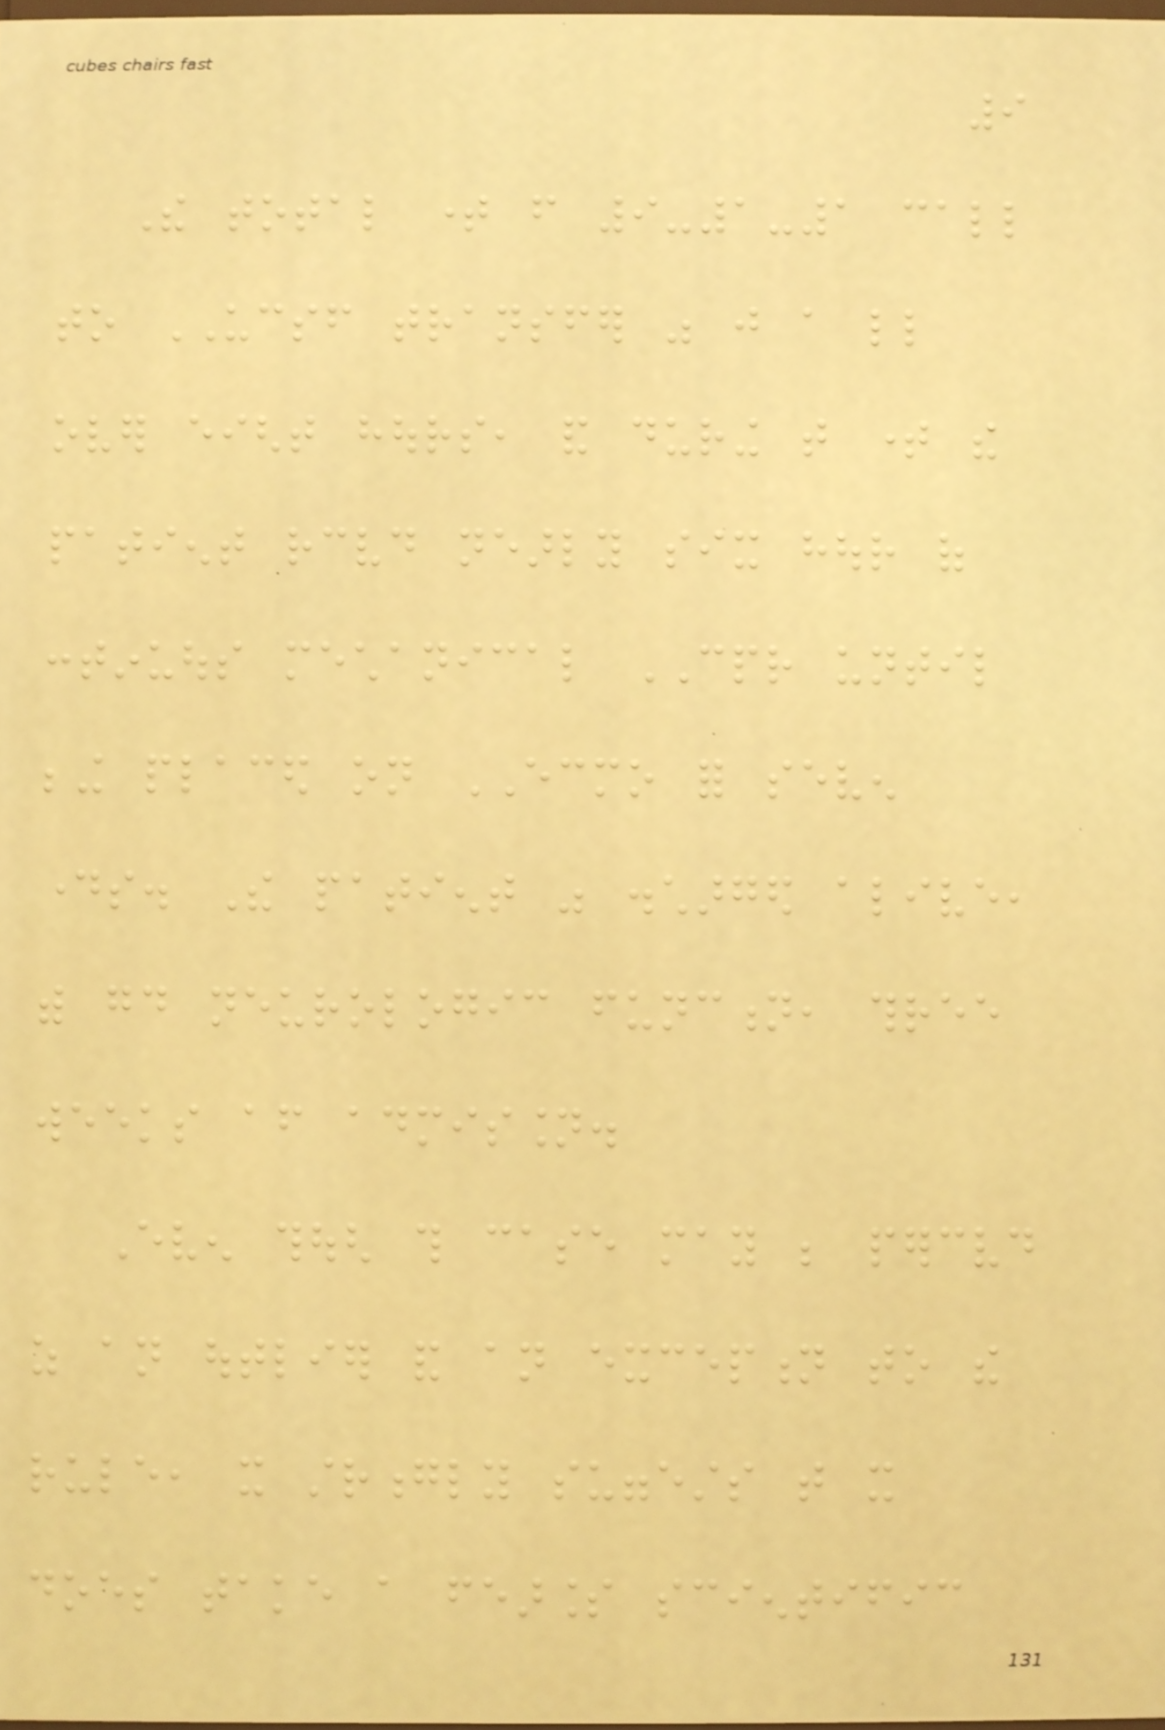9
The total time from 9-1-1 call
to UCSF transfer was just a little
over eight hours, and during that time the
patient received nearly six hour of
continuous mechanical CPR until
being placed on ECMO for seven
days. The patient was discharged alive,
with good neurologic function, three
weeks after admission.
Even though this case may be perceived
as an outlier and an exception to the
rule, it strongly suggests that it
does take a fearless scientific
